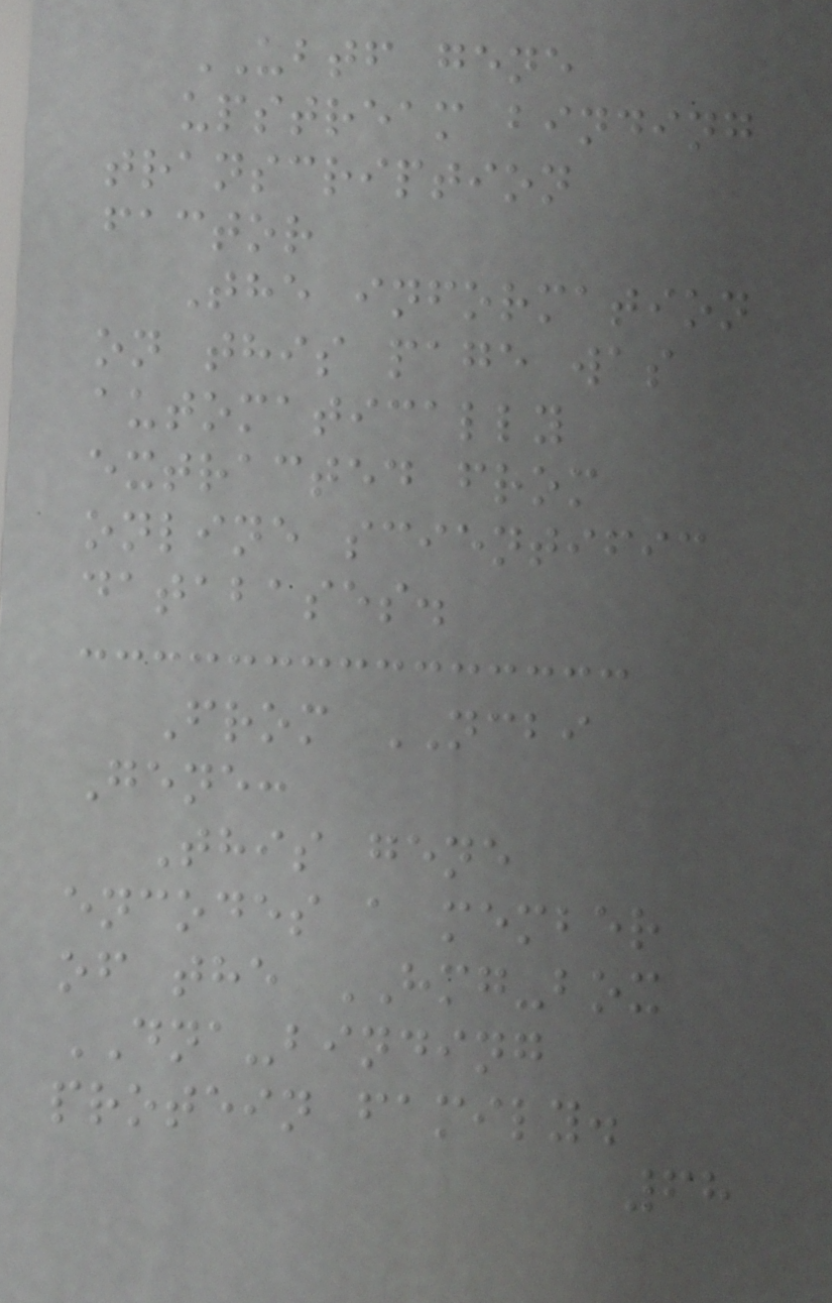UBTF gene
upstream binding
transcription
factor
The information
on this page was
automatically
extracted from
online scientific
databases.
From NCBI
Gene:
This gene
encodes a member
of the HMG-box
DNA-binding
protein family.
68
